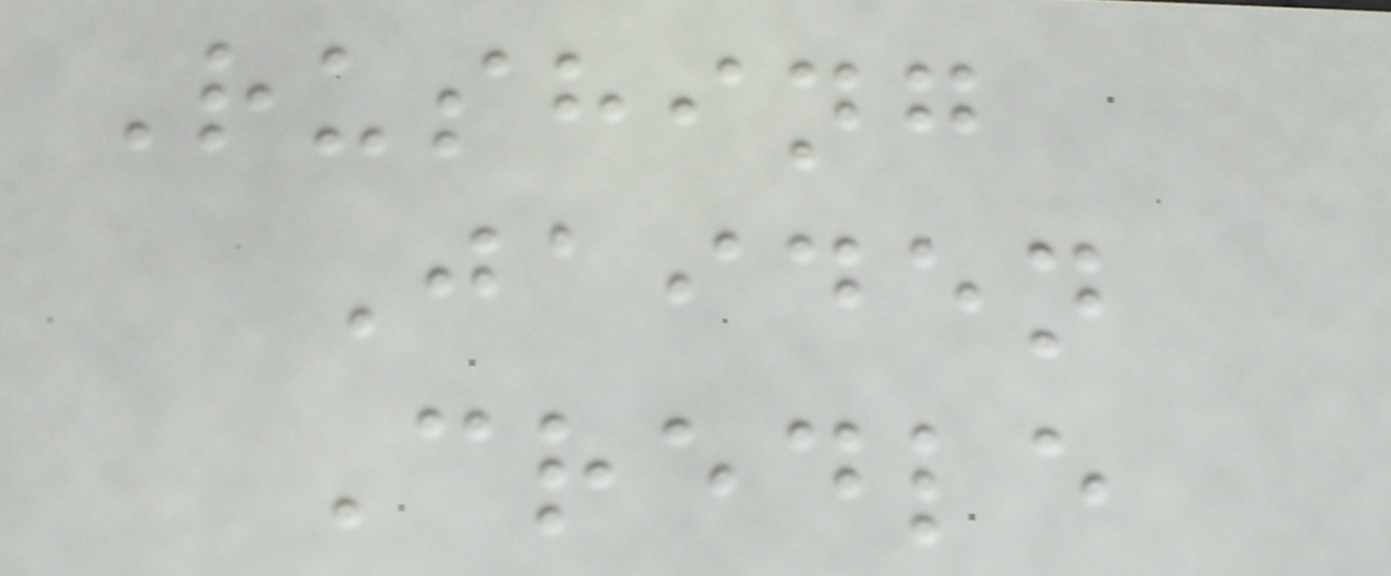Rushing
Jaiden
Credle
